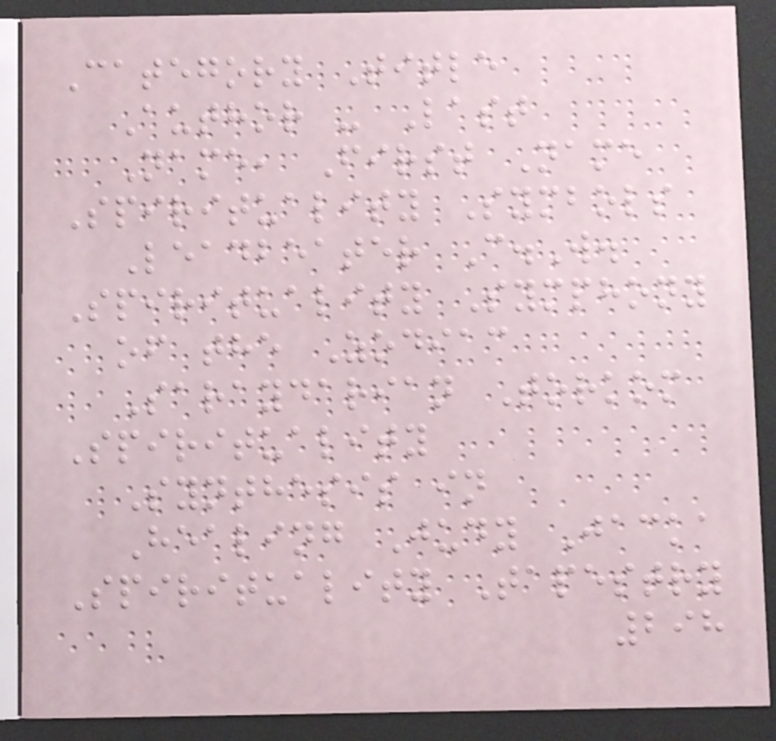Category Title
Author - Last
Name, First Name
Spirituality Symbols
Leadbeater C.W.
Spirituality Symphony
of the Zodiac
Saraydarian Torkom
Spirituality
Synthesis in
Healing Judy Jacka
Spirituality Tapestry
298
